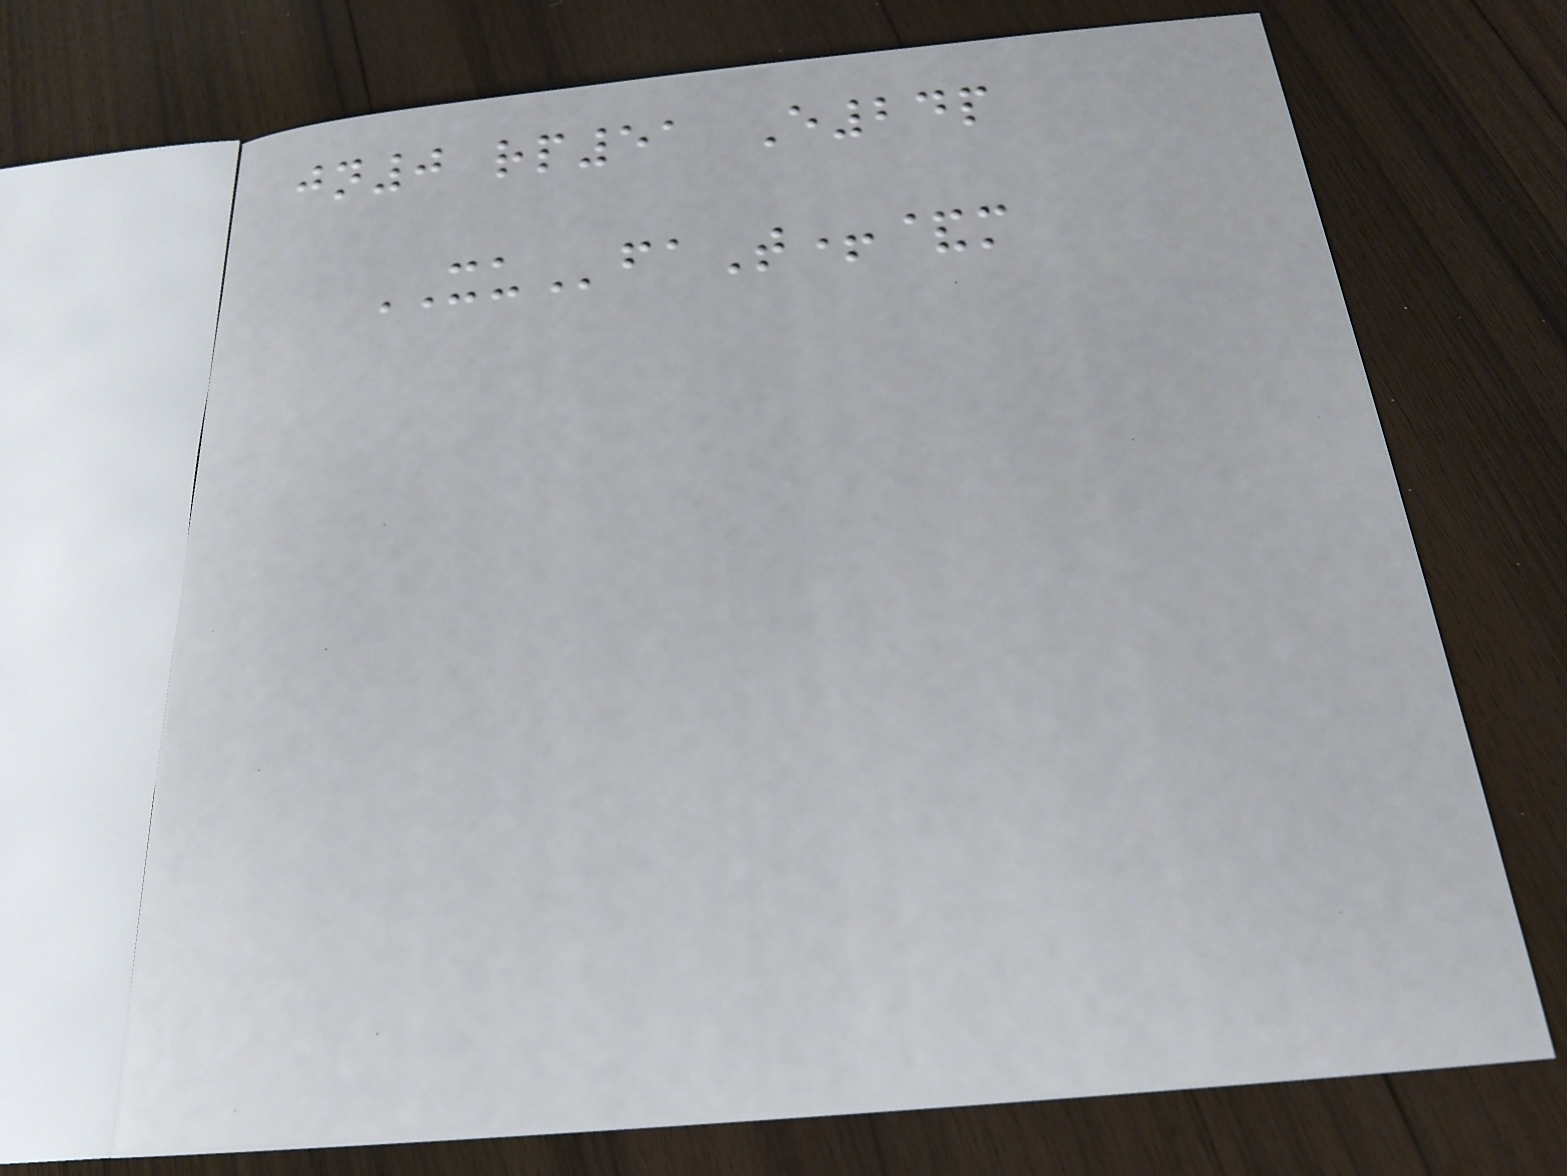jn0 rp51 E24p
XUfaT+&m
